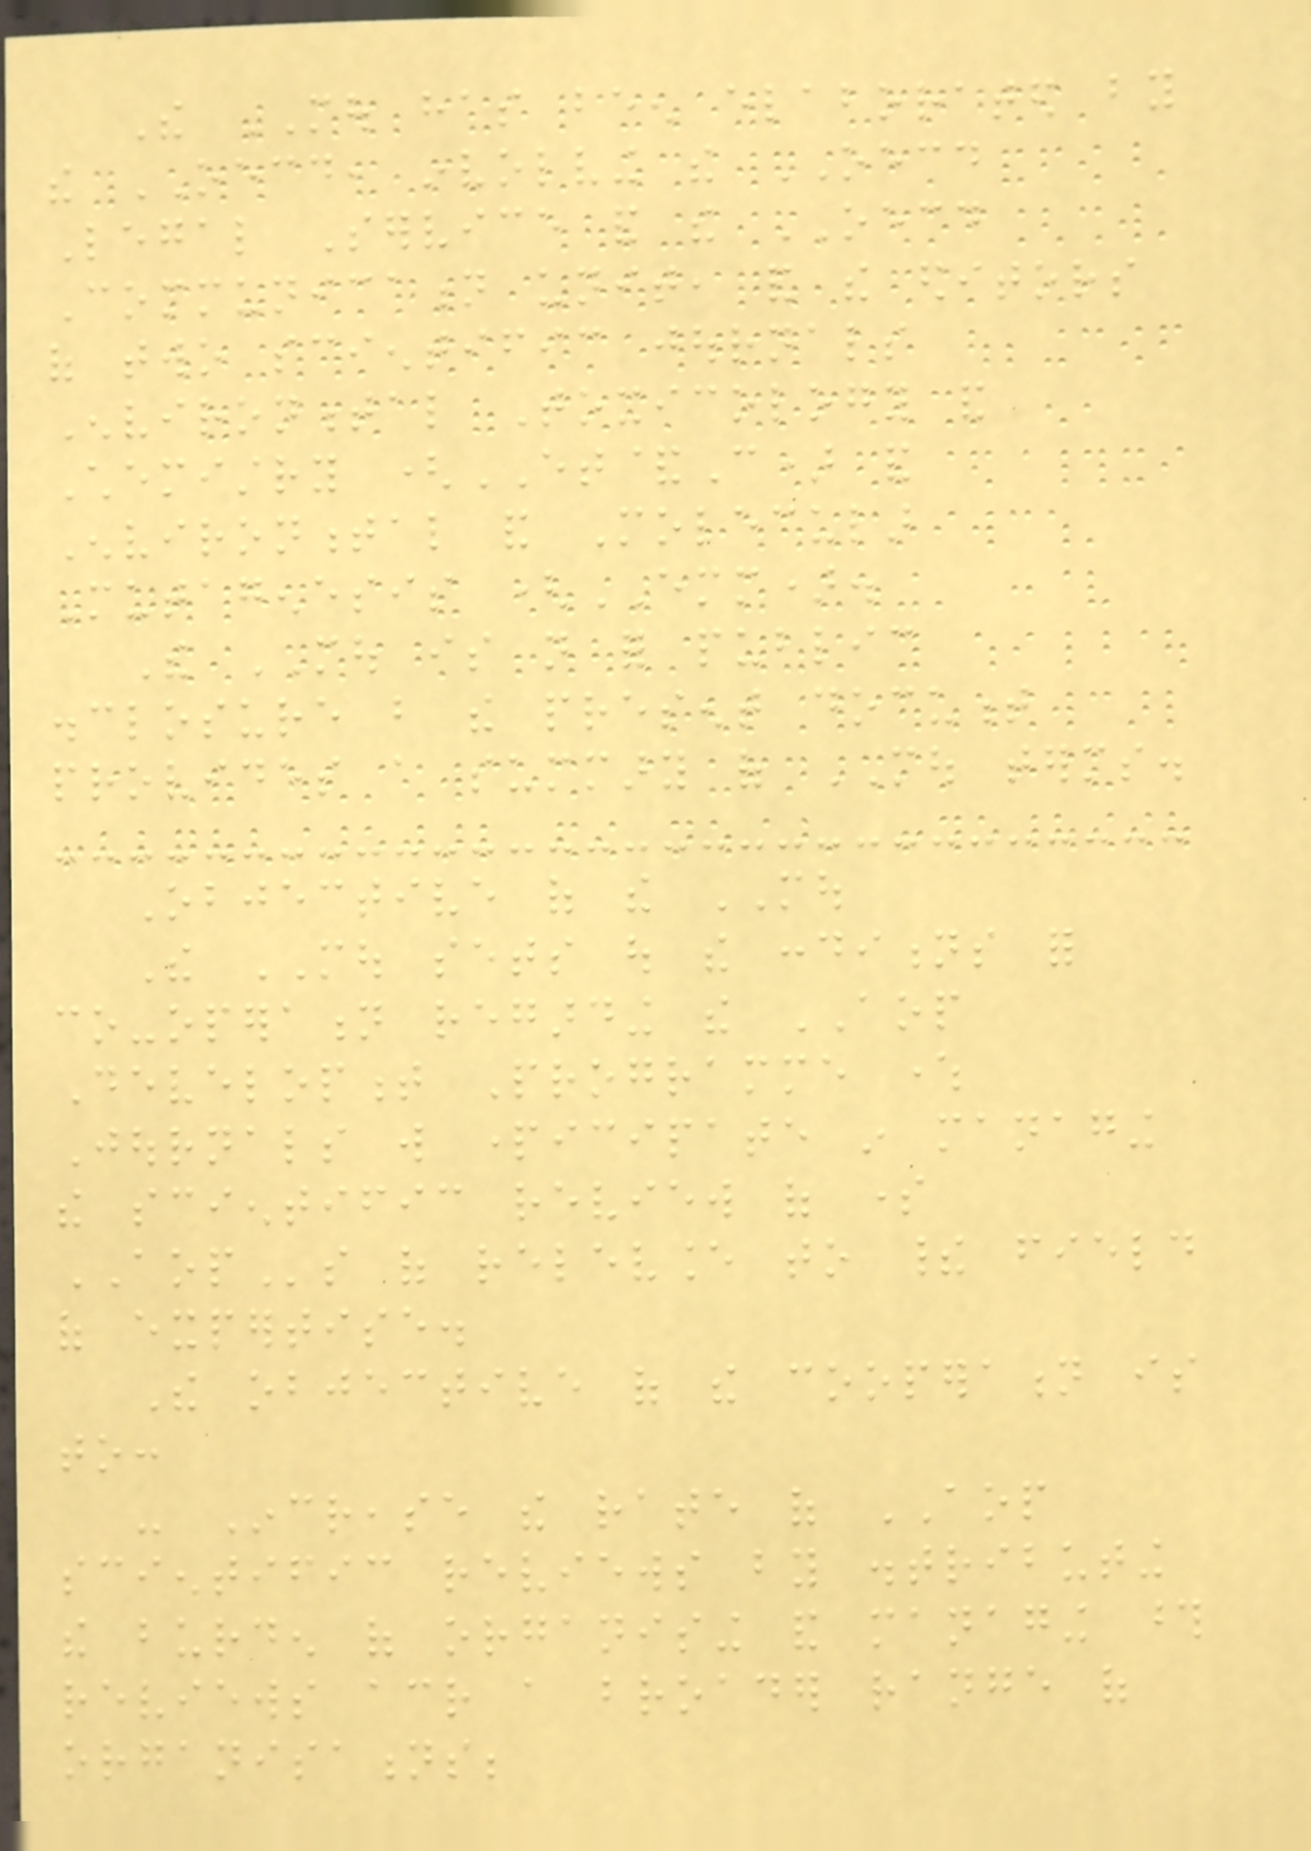The MOU has been elaborated by
the OECD, involving the OECD
Legal Service and the OECD
Communication unit, and the editors
of two scientific journals
Environmental Toxicology and
Chemistry (ET&C) and
Environmental and Molecular
Mutagenesis (EMM).
The MOU is not for public
disclosure but the present document
provides a summary of MOU terms.
Objective of the MOU
The MOU sets out the conditions for
co-operation regarding the AOP
Development Programme where
Journals will participate in managing
the scientific review of some
AOPs of relevance to their field
of expertise.
The objective of the cooperation is
to:
- Increase the rate of AOP
scientific reviews by distributing
the burden of organising and managing those
reviews across a broader range of
organisations;
